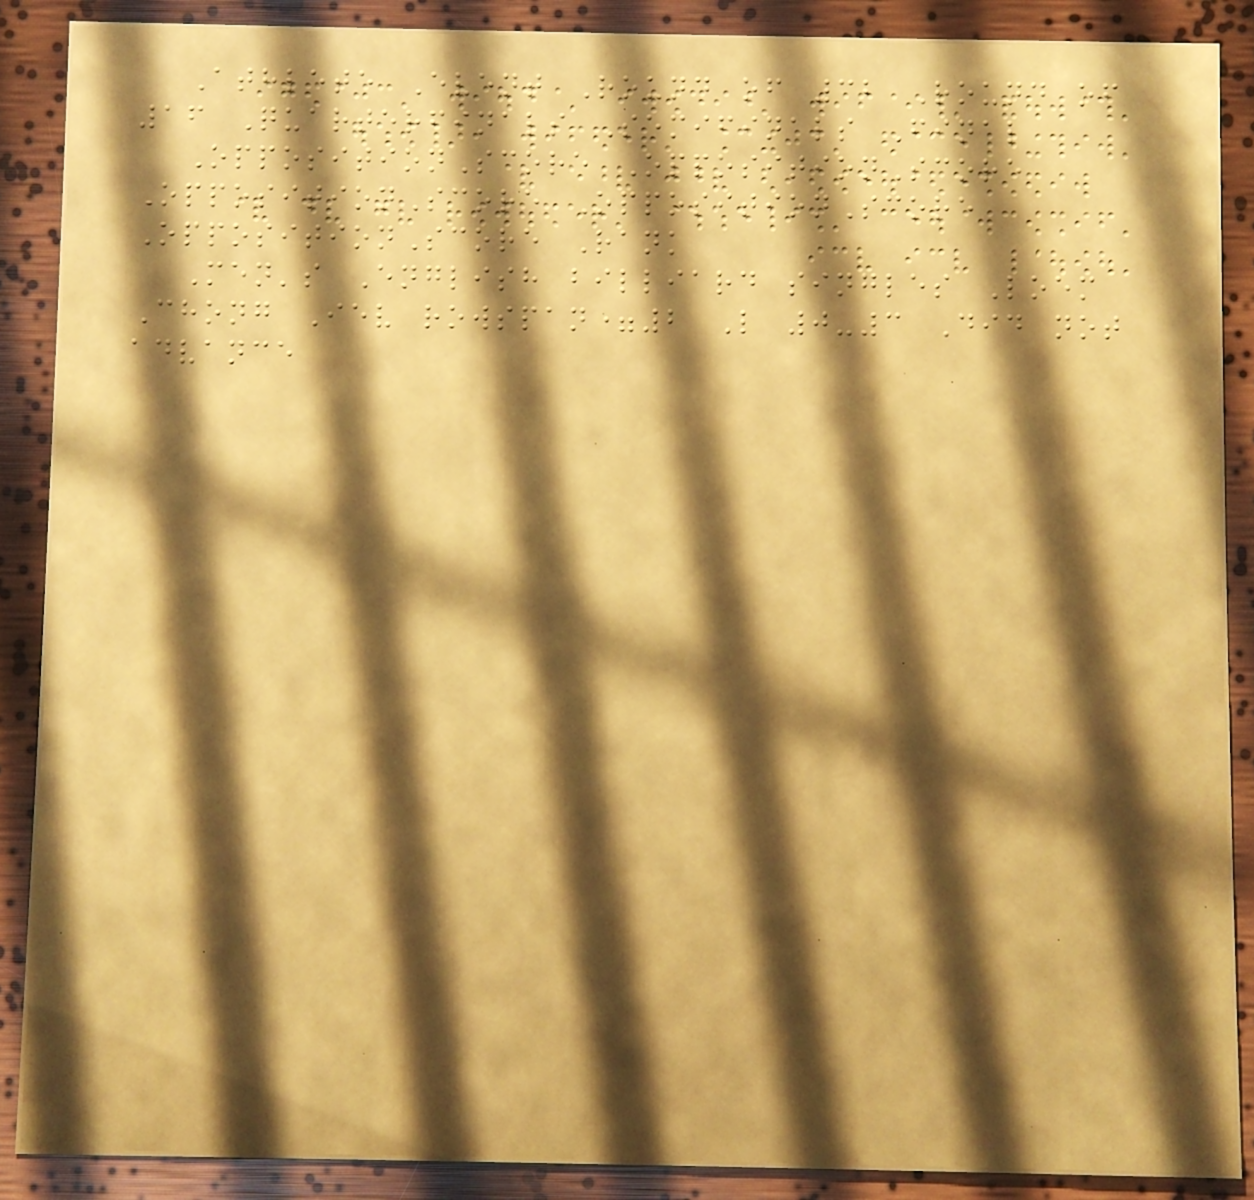Athlete Event Round of 32 Round of
16 Quarterfinals Semifinals Final
OppositionScore OppositionScore
OppositionScore OppositionScore
OppositionScore Rank
Men's English billiard singles Loem
Chong Iev rowspan=2 L 0-3 Did not
advance
